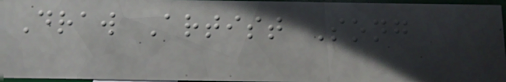Draw Artist Song
